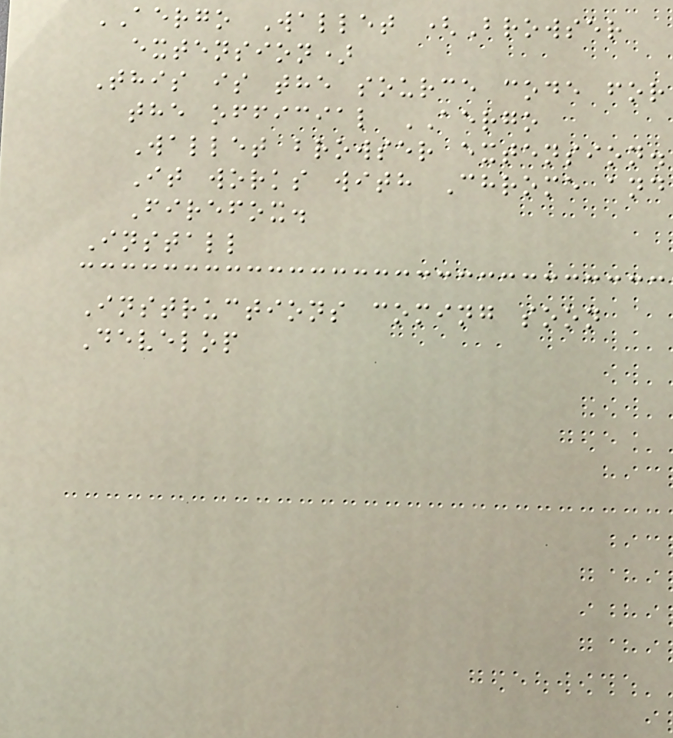AERGO Wallet (Browser
extension)
This is the source code for
the official AERGO
Wallet browser extension.
It works with Chrome and
Firefox.
Install
Instructions coming soon
Develop
